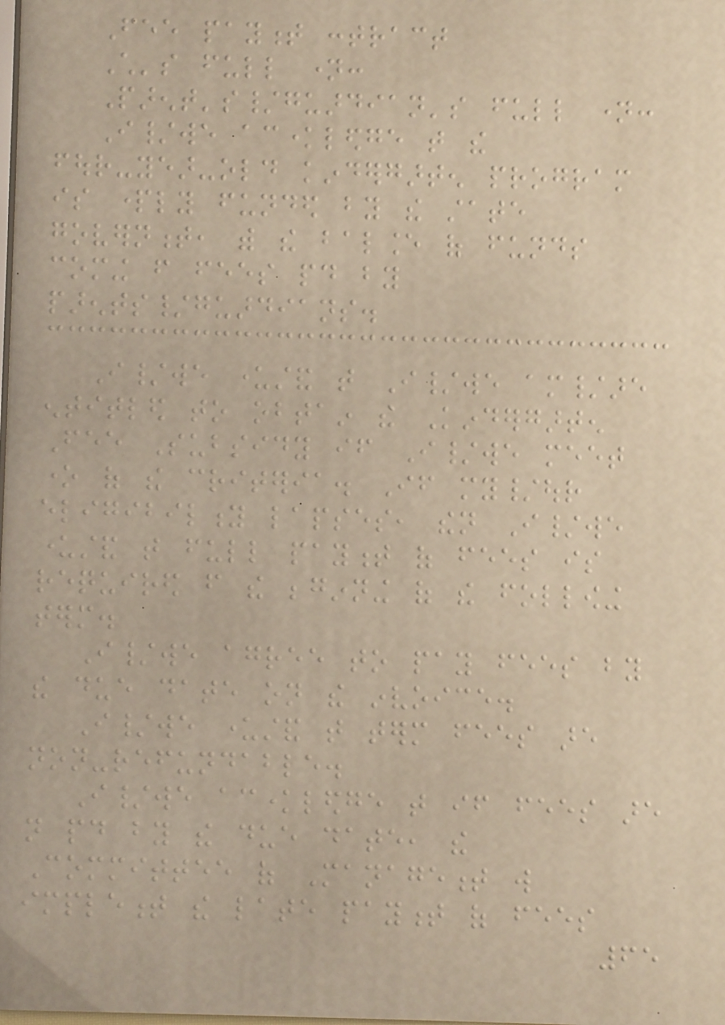Fee payment contract
Child's full name:
Parent's/guardian's full name:
I/we acknowledge that the
four-year-old kindergarten program
is partly funded by the state
government, with the balance of funds
coming from fees paid by
parents/guardians.
I/we understand that I/we am/are
entitled to obtain the Kindergarten
Fee Subsidy if I/we meet
one of the criteria. If my/our
eligibility lapses, then I/we
understand that full payment of fees is
required from the beginning of the following
term.
I/we agree to pay fees by
the due date on the invoice.
I/we understand that term fees are
non-refundable.
I/we acknowledge that if fees are
not paid by the due date, the
Committee of Management will
implement the late payment of fees
65
